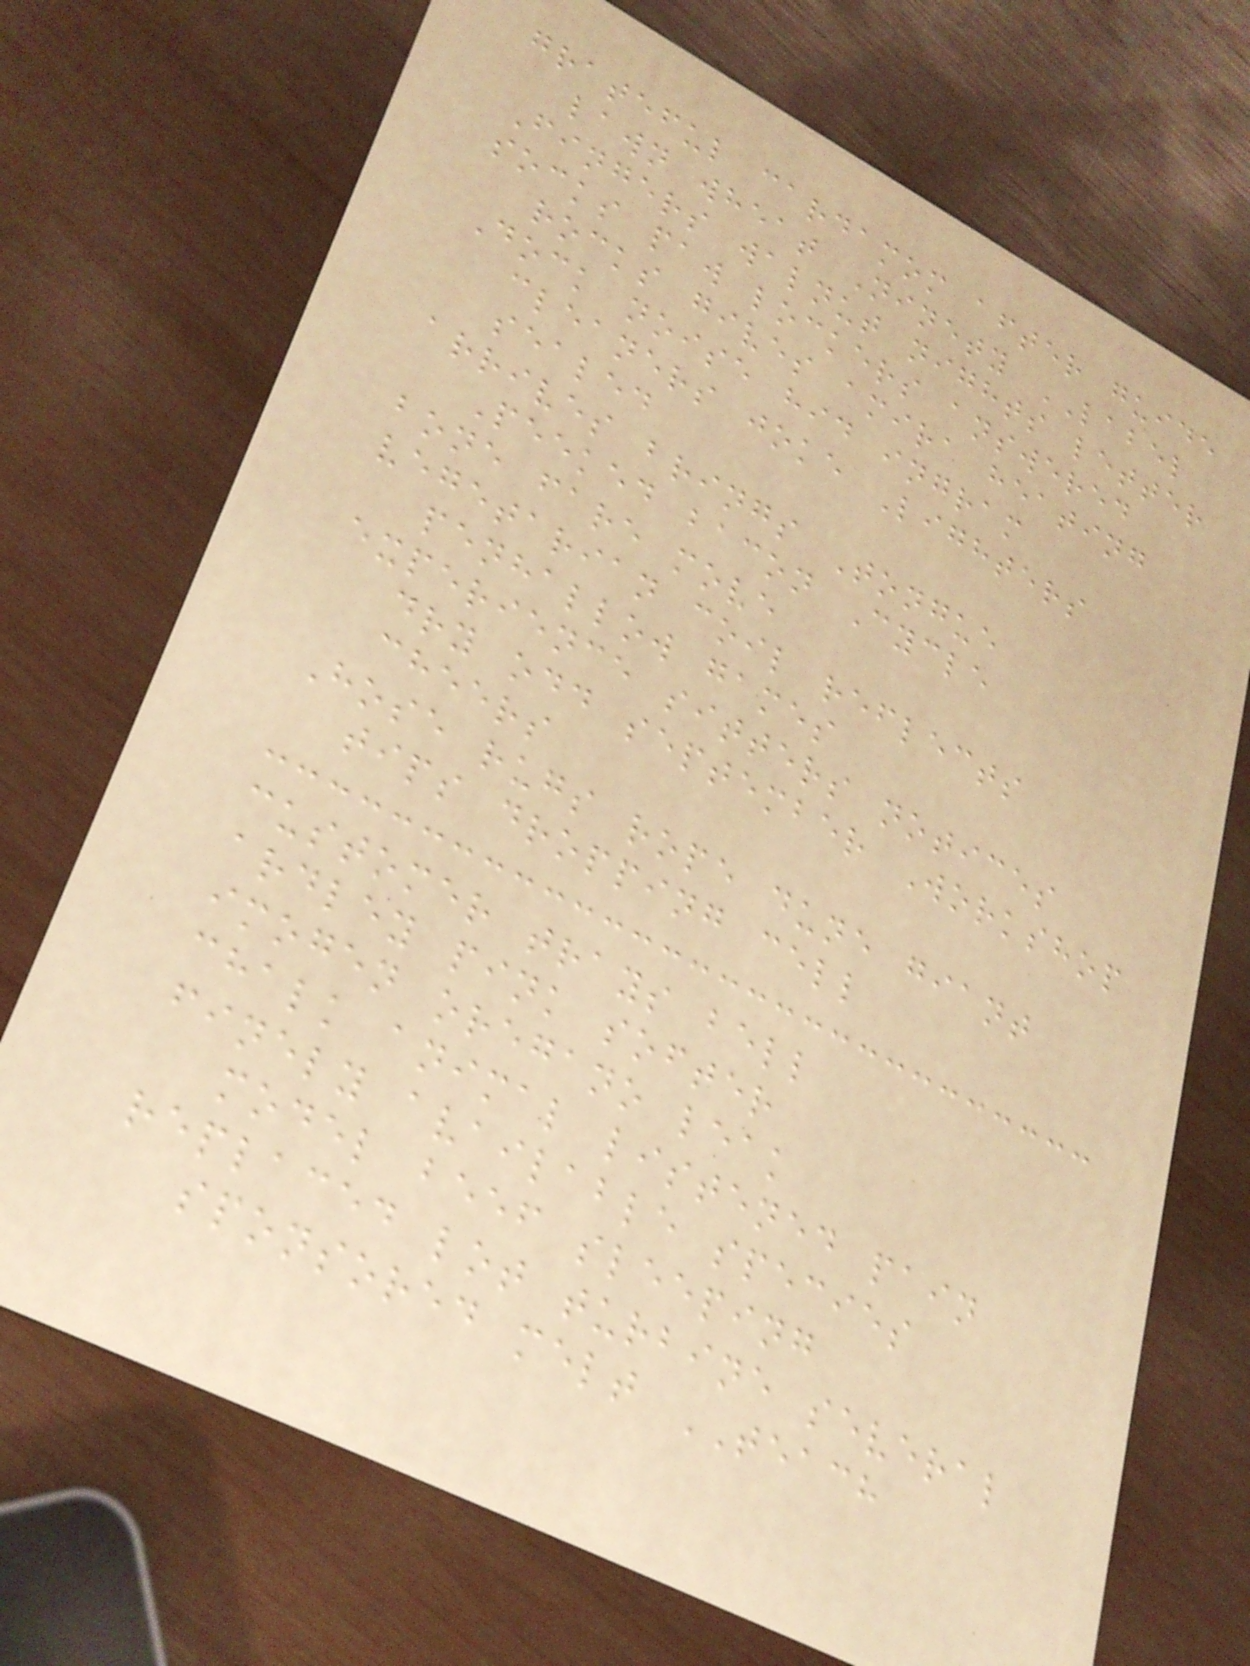grateful cardamom after guide
lawn wheat Ninety LABEL
Fingers walnut nights letter
socks paw lockers answered
rocks gives amira heating
Dock noise hid ingram
cleaners joke Lighters
sealed
arrives brings Tongue
Peeked bacon Cycle
bone fare move
vegetarian coil reflects
penhallow games
experience sitters notices
dry odd september Workshop
cheers
Hose rugs rope dune giant
tips dropping cell
customer trays bell
ardley pink softer
imogen oregano leak
chalk animal listened pain
finely available species
model beef sleeping
replaced lot turbine several
sponsored melt TEACH
